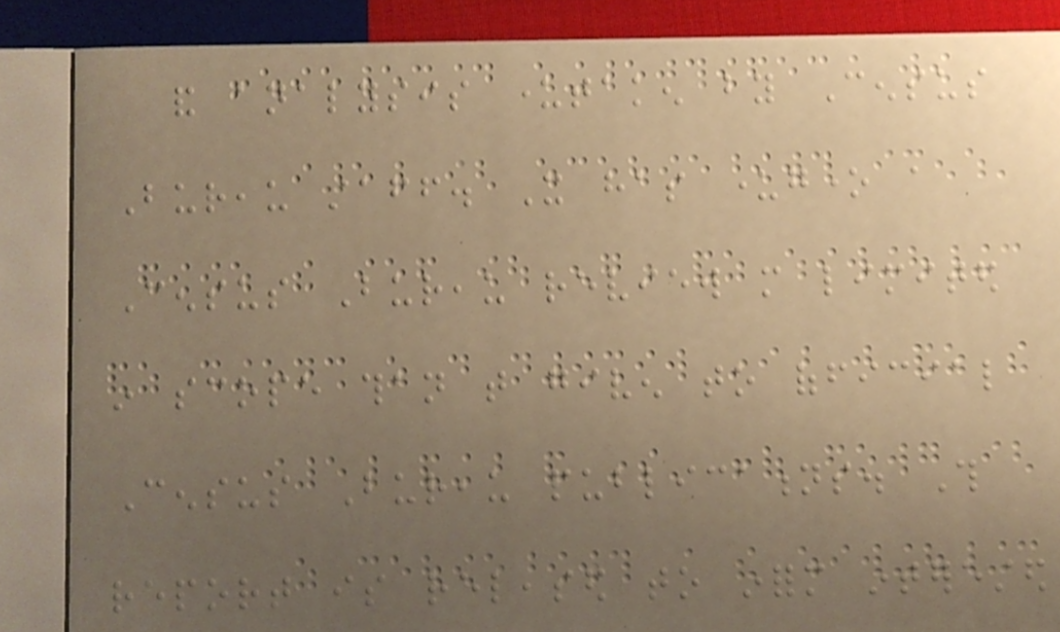and analysis undertaken by Census
Bureau staff. It has undergone a
Census Bureau review more limited
in scope than that given to official
Census Bureau publications. This
report is released to inform interested
